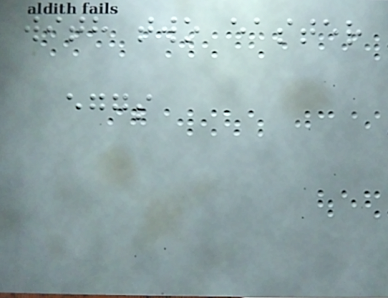with two easter
eggs
